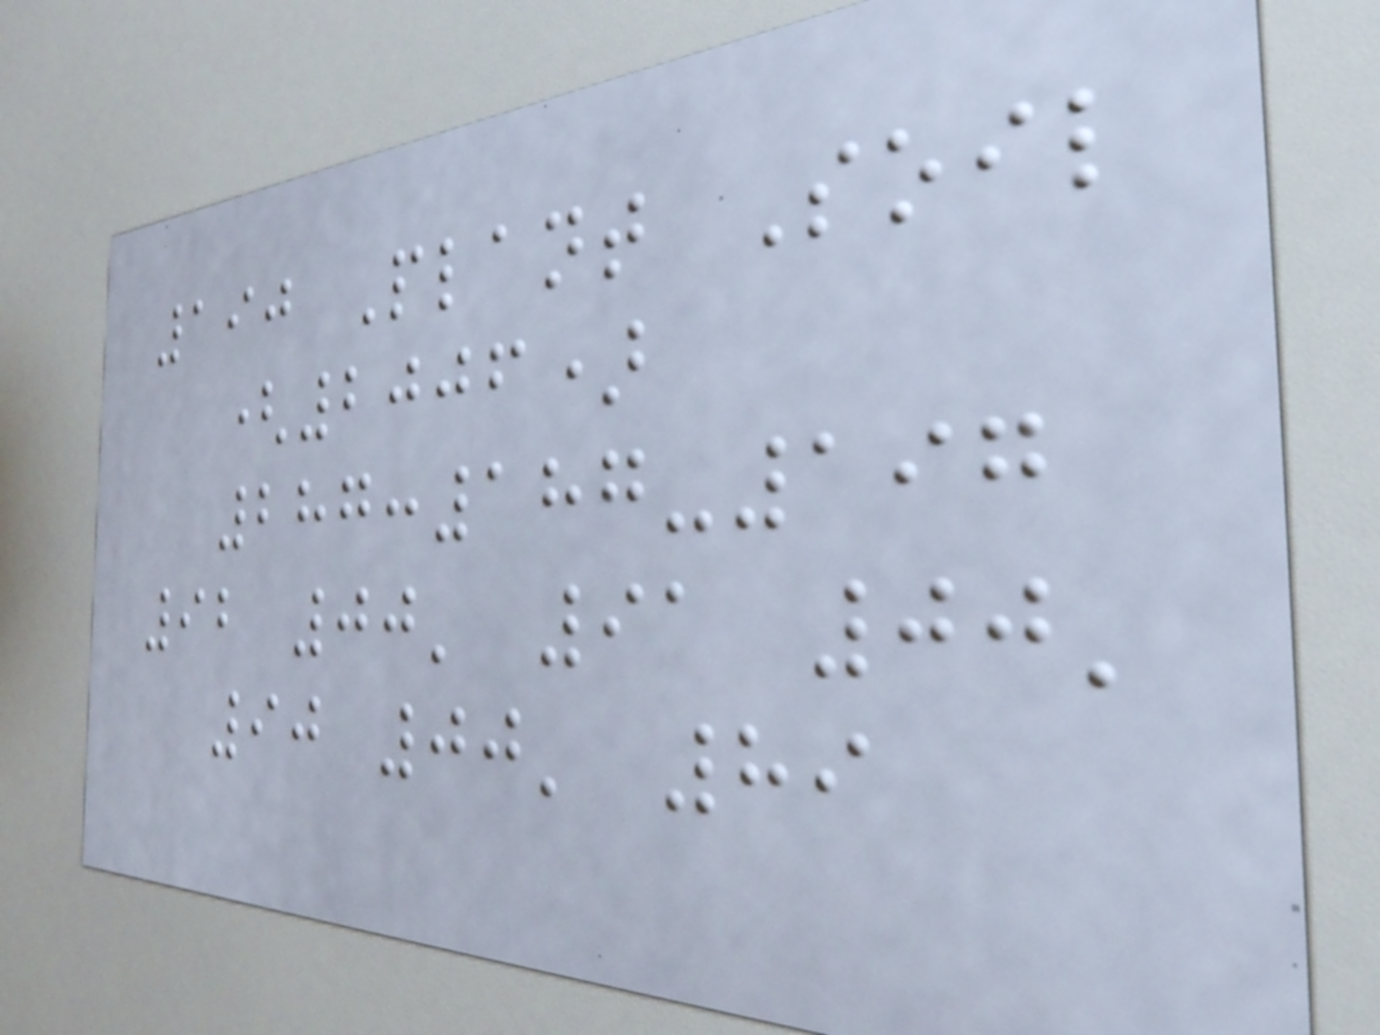190 Plant Soil
(2006)
287:187-197
92 00' 91 00'
90 00' 89
